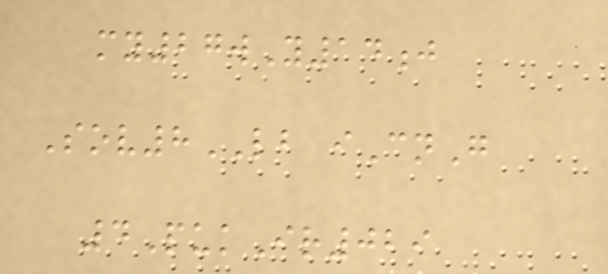my27wY14j
Sov8LB iCnG
4PukIr029
